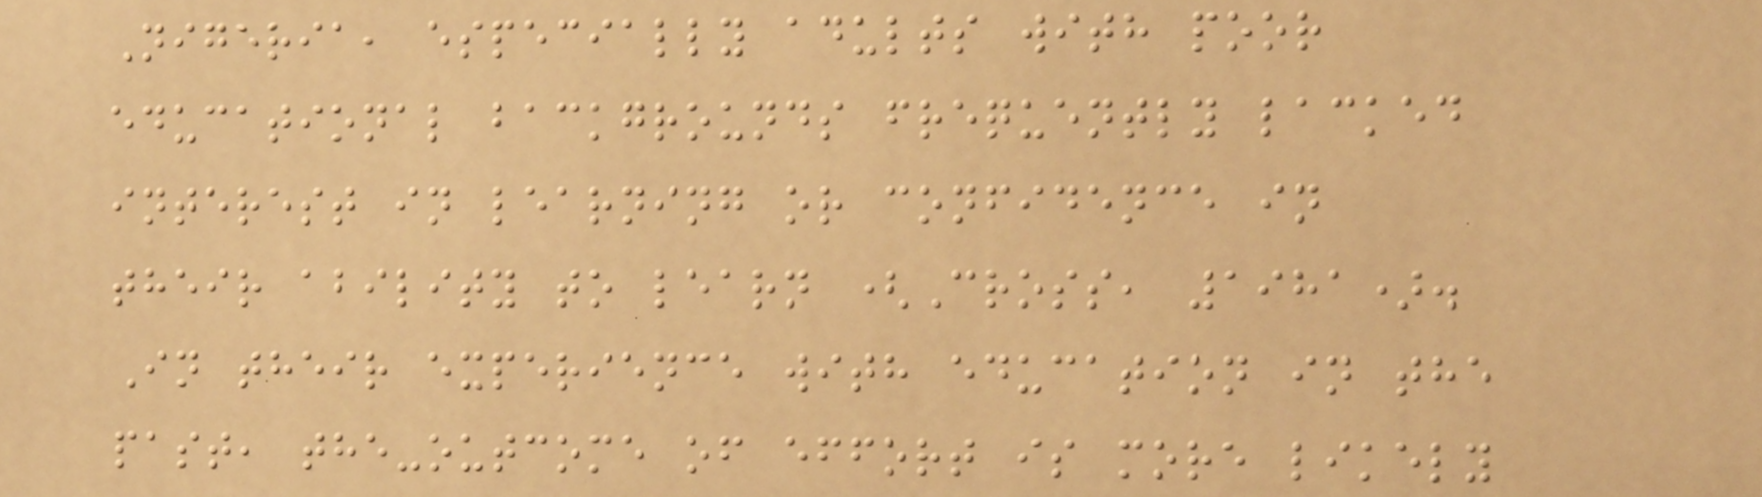Nigeria, especially adults with poor
educational backgrounds frequently lacked
interest in learning or confidence in
their ability to learn (Cross, 1981).
In their experience with education in the
past, the-outcome of effort is more likely
